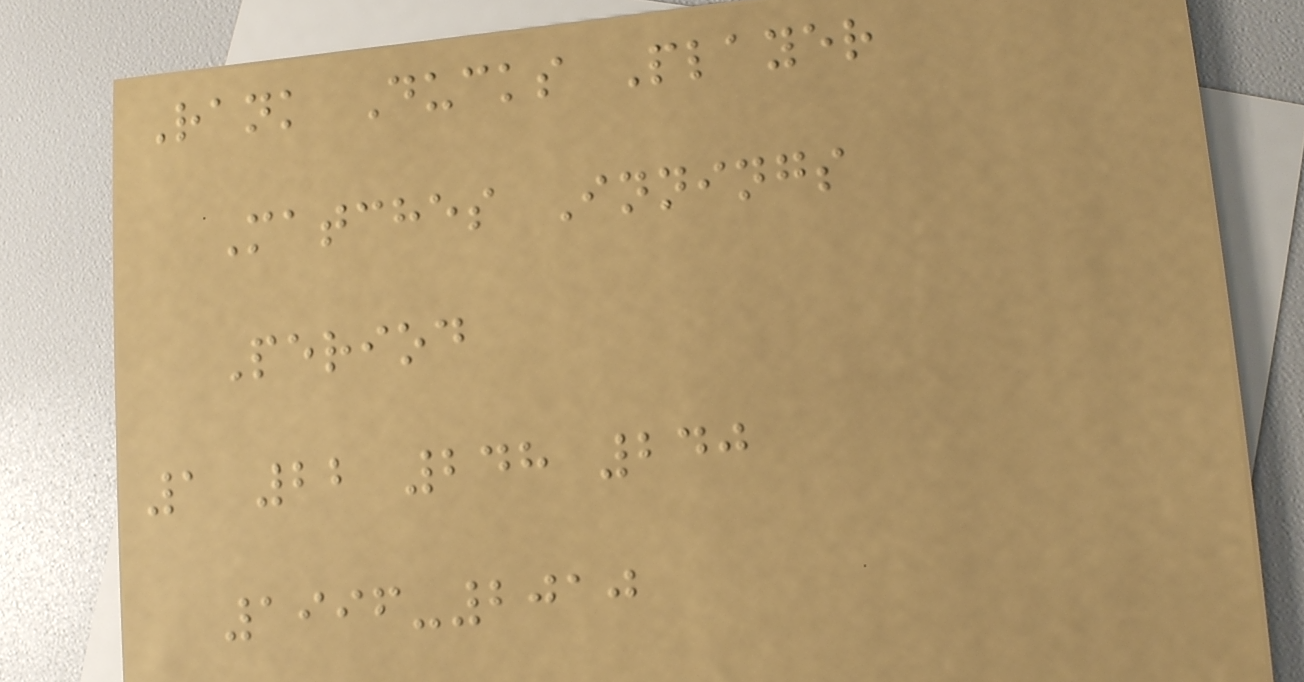Rank Ducks Player
Matches Innings
Period
1 22 248 240
1996-2010
